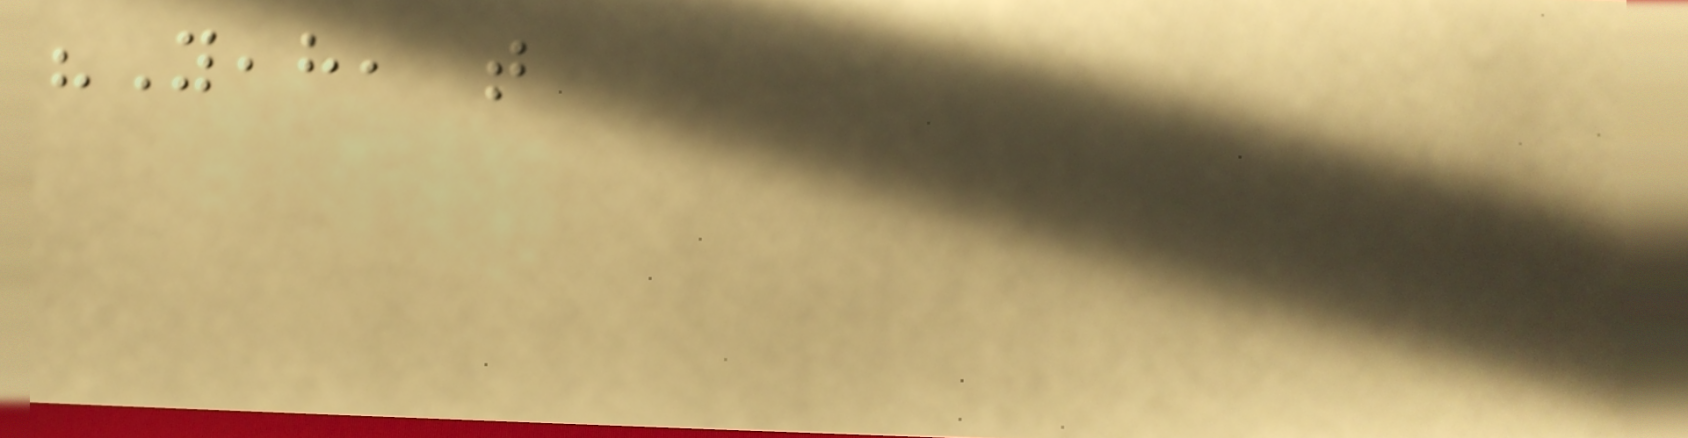"Yeah, that
